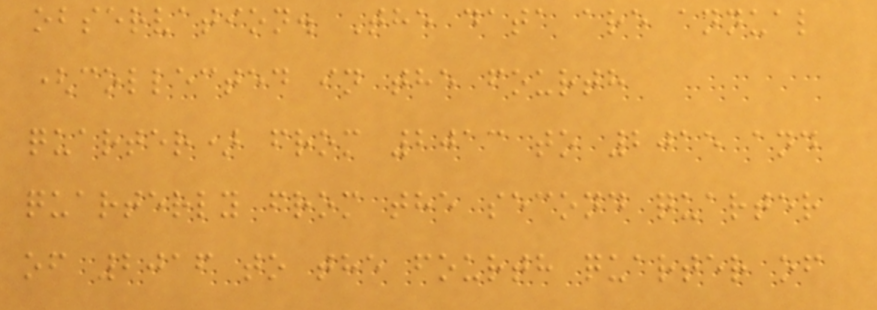observation. The data are annual
(collected in the fourth
quarter) from 2013 to 2015 and
quarterly from the second quarter
of 2016 to the fourth quarter of
